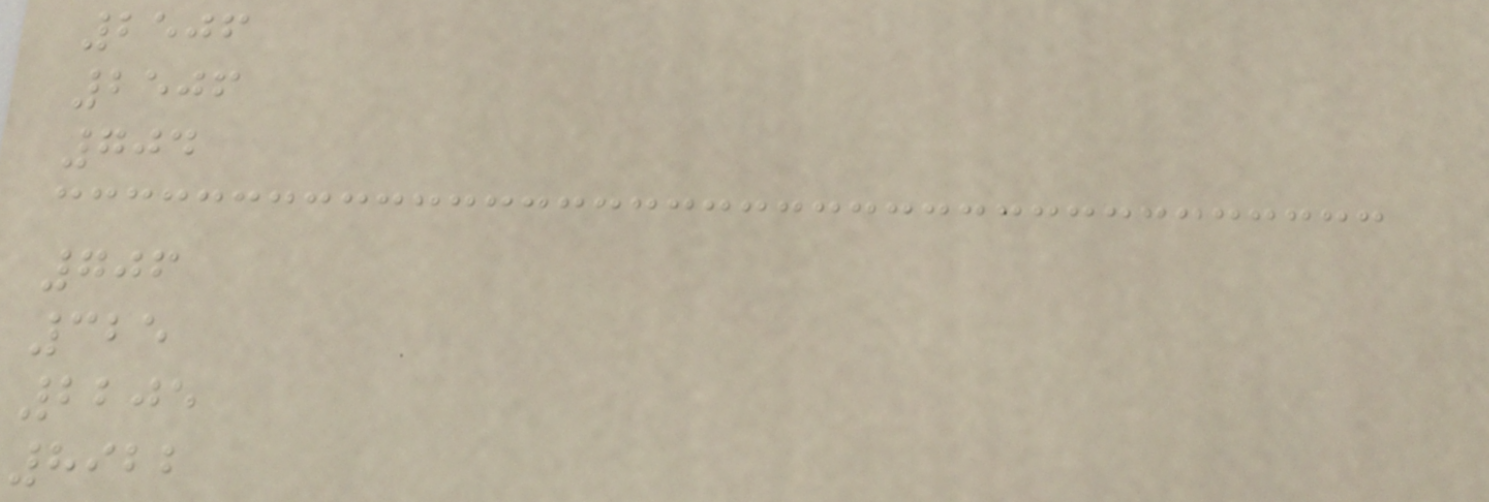2506
2506
704
706
325
2205
8922
